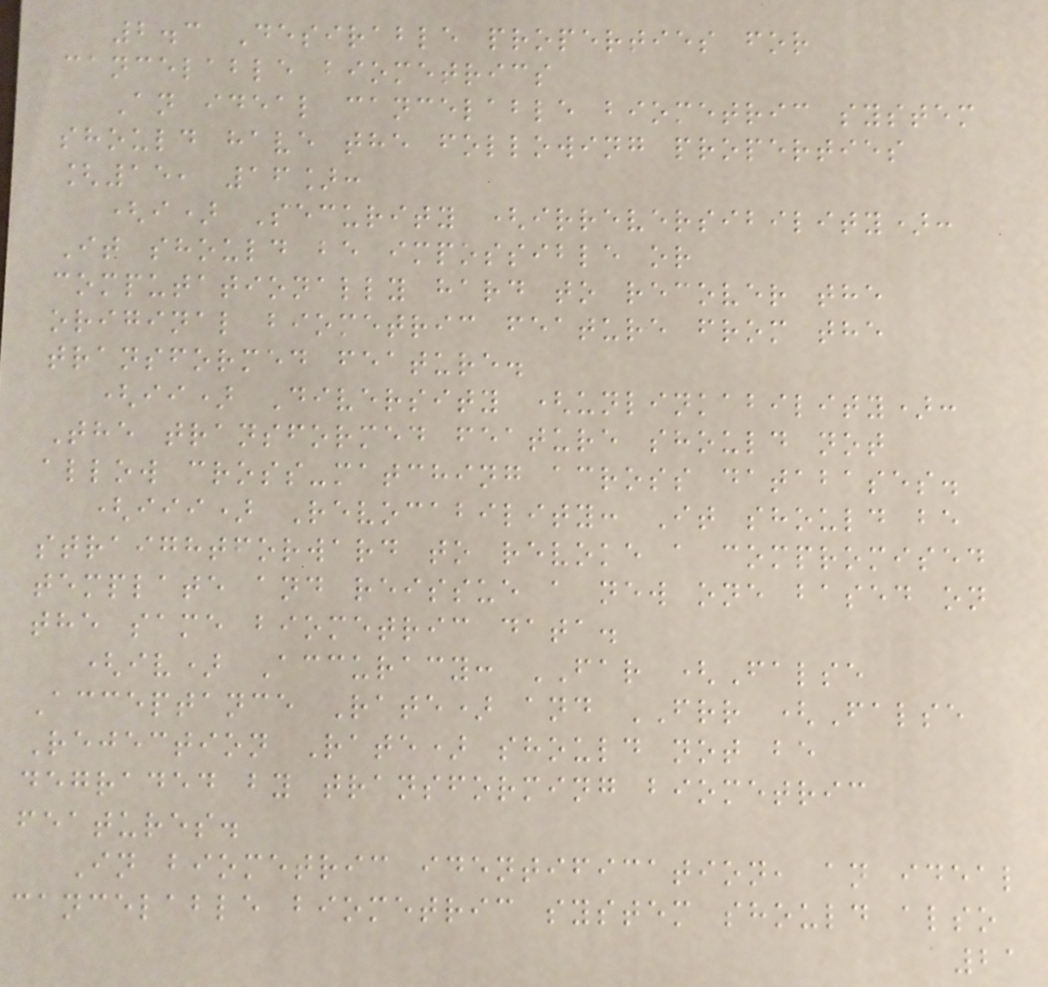2.3 Desirable properties for
cancelable biometrics
An ideal cancelable biometric system
should have the following properties
[15, 16]:
(i) Security (irreversibility):
It should be impossible or
computationally hard to recover the
original biometric feature from the
transformed feature.
(ii) Diversity (unlinkability):
The transformed feature should not
allow cross-matching across databases.
(iii) Revocability: It should be
straightforward to revoke a compromised
template and reissue a new one based on
the same biometric data.
(iv) Accuracy: FAR (False
Acceptance Rate) and FRR (False
Rejection Rate) should not be
degraded by transforming biometric
features.
In biometric identification, an ideal
cancelable biometric system should also
21
